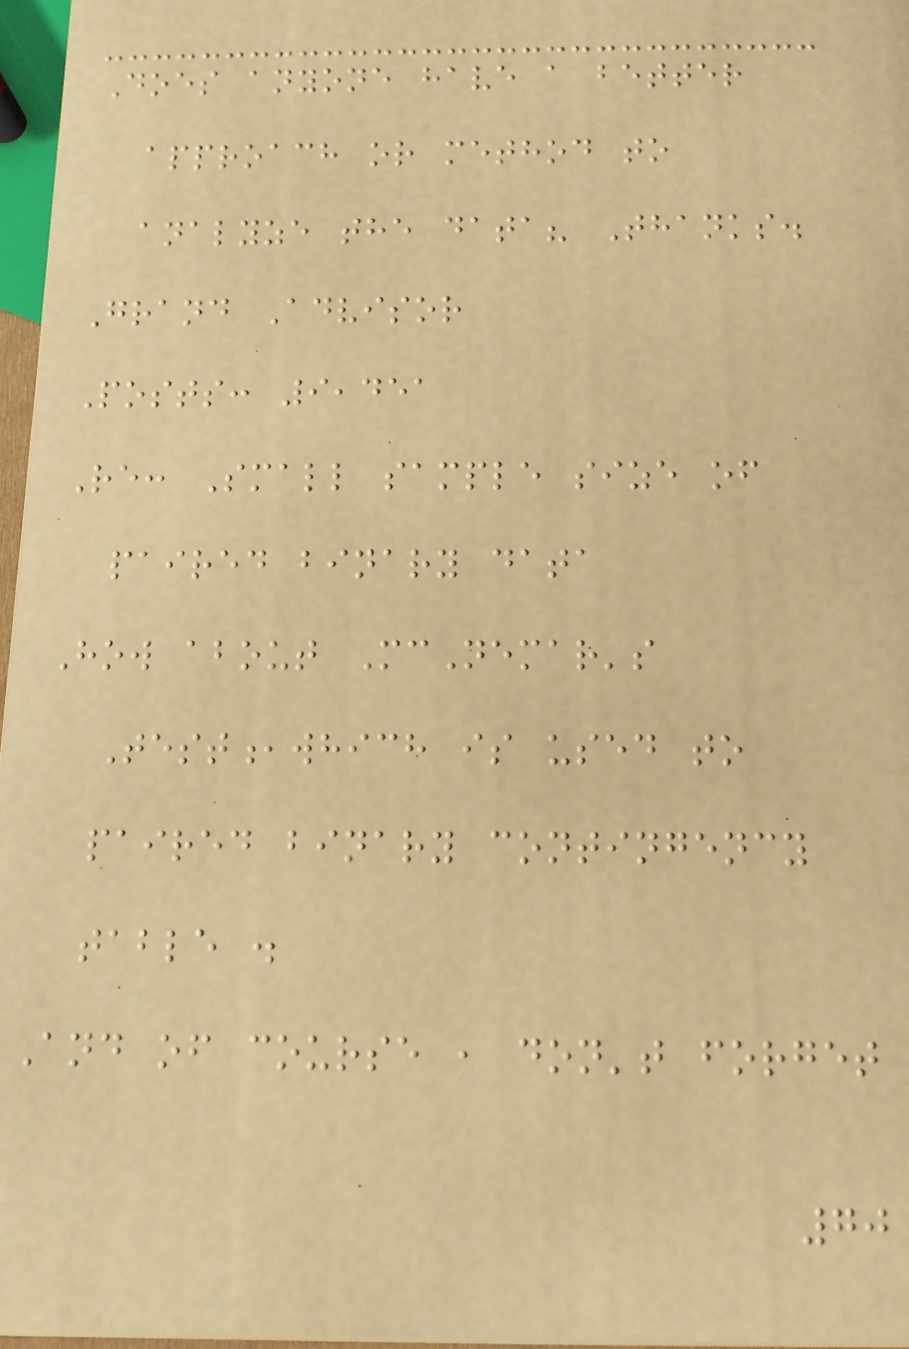Does anyone have a better
approach or method to
analyze the data? Thanks.
Grand Advisor
Posts: 9,451
Re: Small sample size of
paired binary data
How about McNemar's
Test,which is used to
paired binary contingency
table .
And of course , don't forget
70
